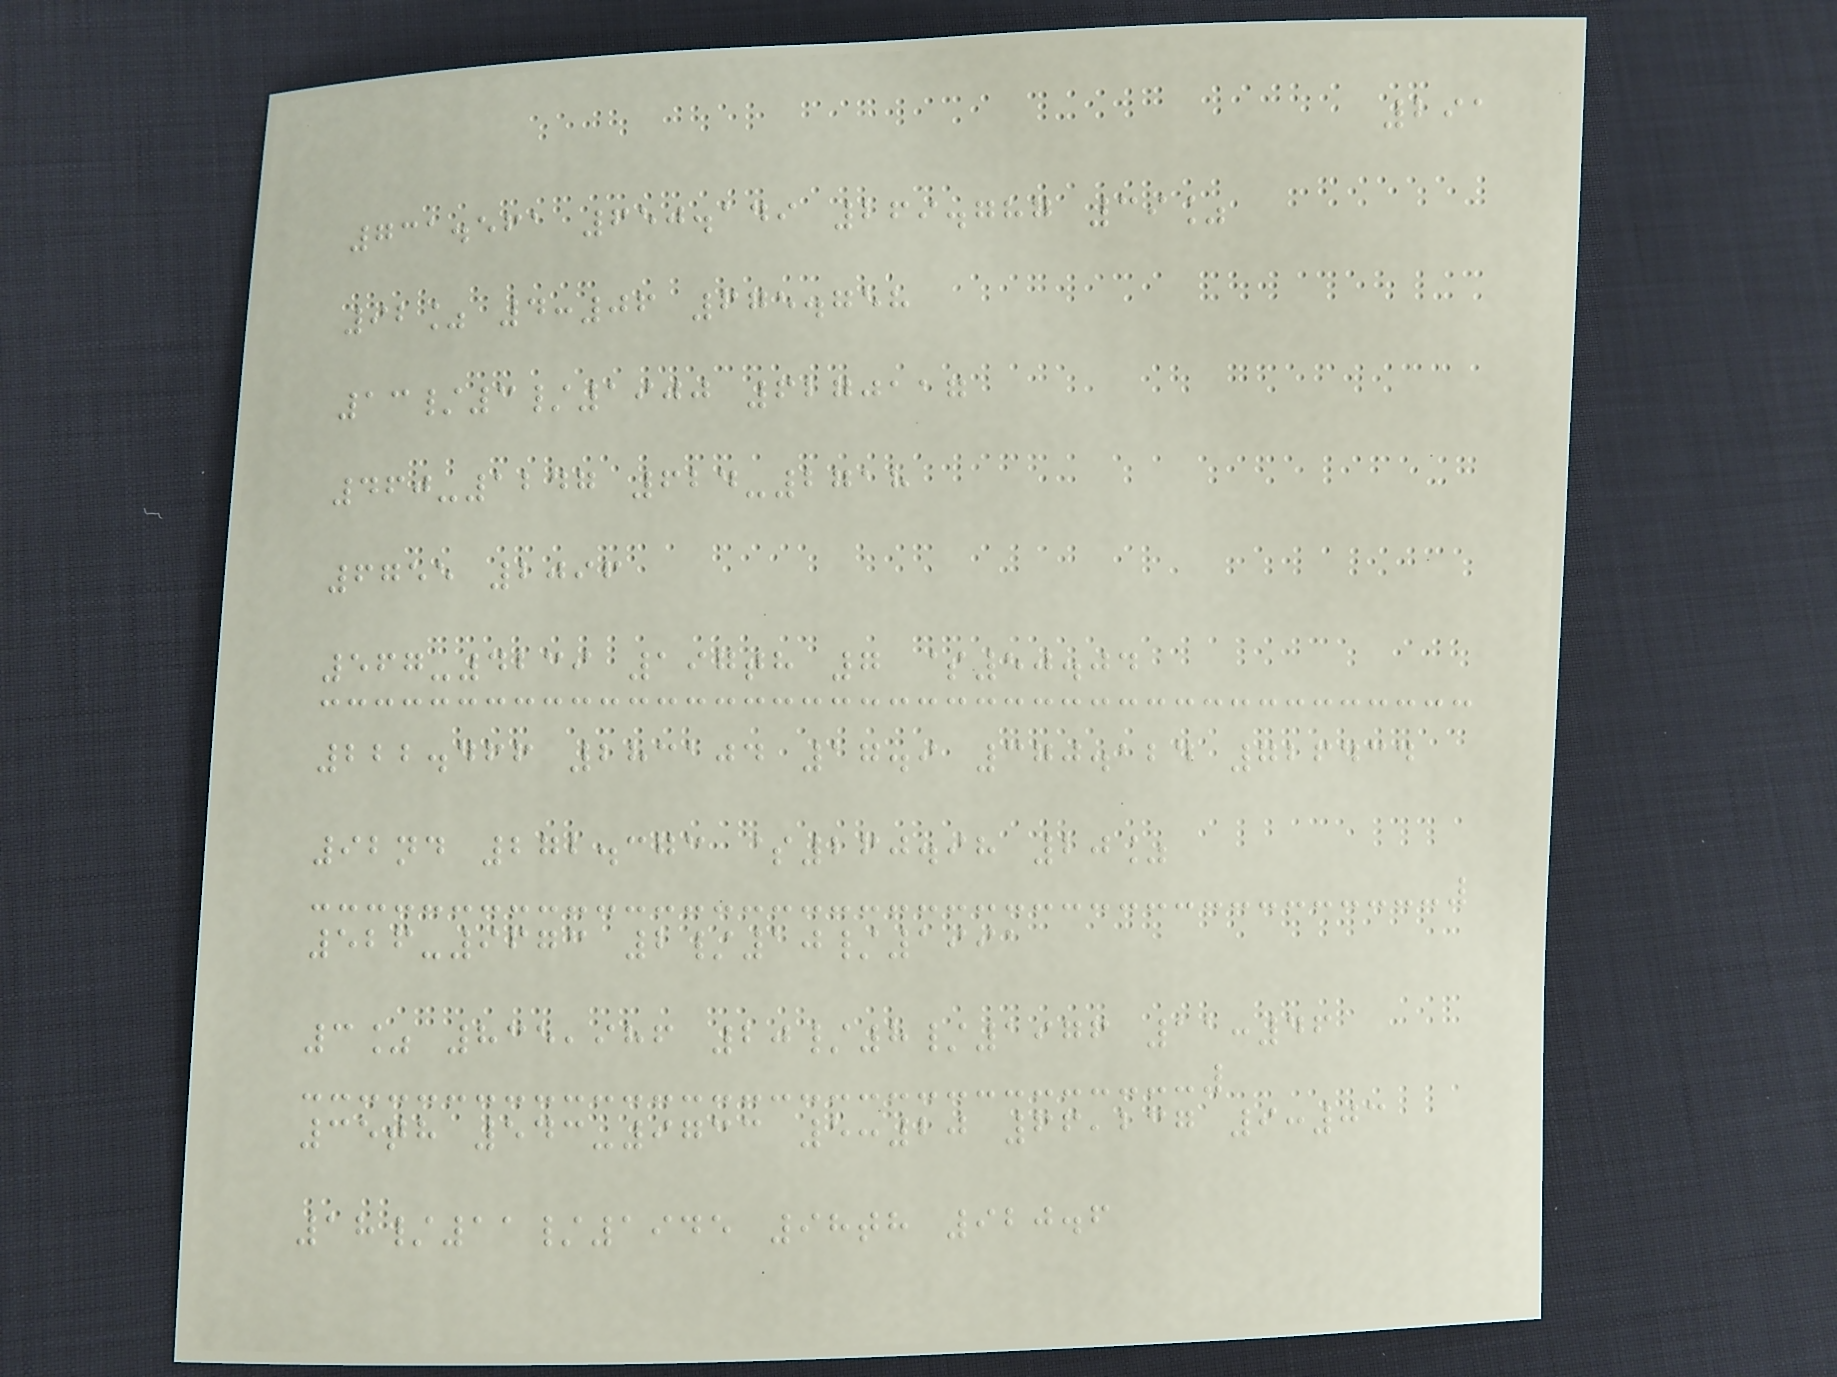291
731.561 650.149 269.787 39%
92% 4:06 675.758
13/3/1900 6270117
460-1247 624-2718
6755 2096
567-4239 197th 7 $50.04
222.466 283104 17.9 370.124 726434
92nd 272.373 $260.98 20%
526-9673 2/10/1991
3% 835,986 20/8/1976 11:46
35th 543-9733 5:20 66,237 9:03
18/11/1945 98th 920.6
